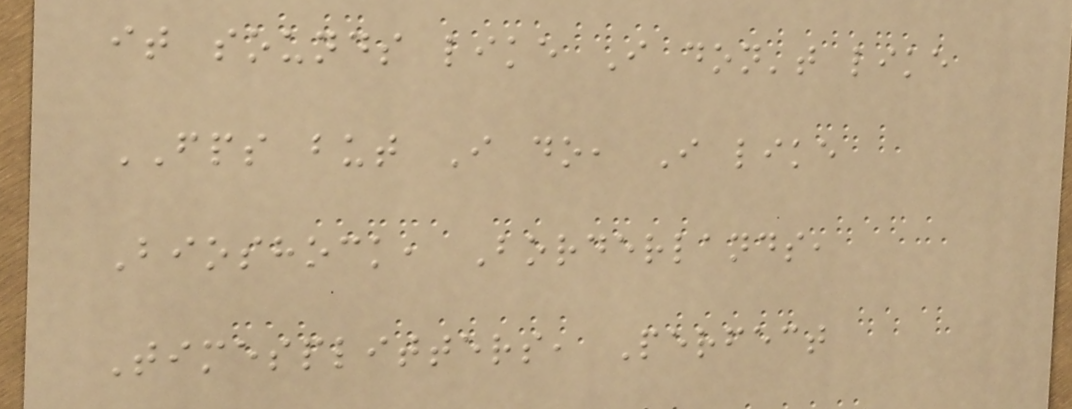it sounds like I don't like
FPS but I do, I like
Bioshock, Borderlands,
Timesplitters, Perfect
